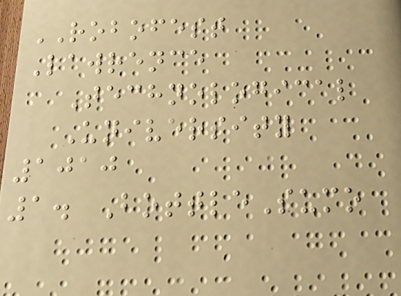ROBOFEST
Lawrence
Technological
University
1010
1. BottleSumo
